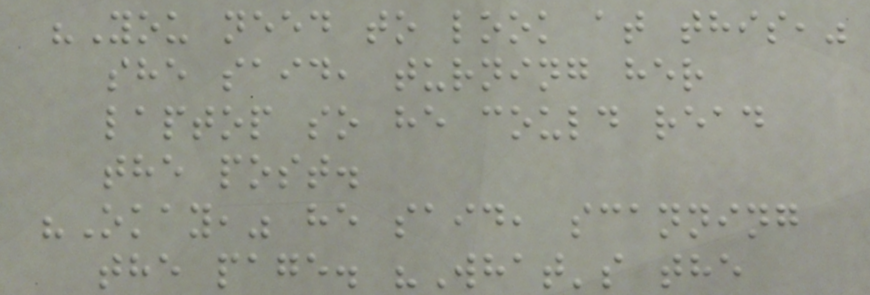"You need to look at this,"
she said, turning her
laptop so he could read
the post.
"Okay," he said, scanning
the page. "What's the
